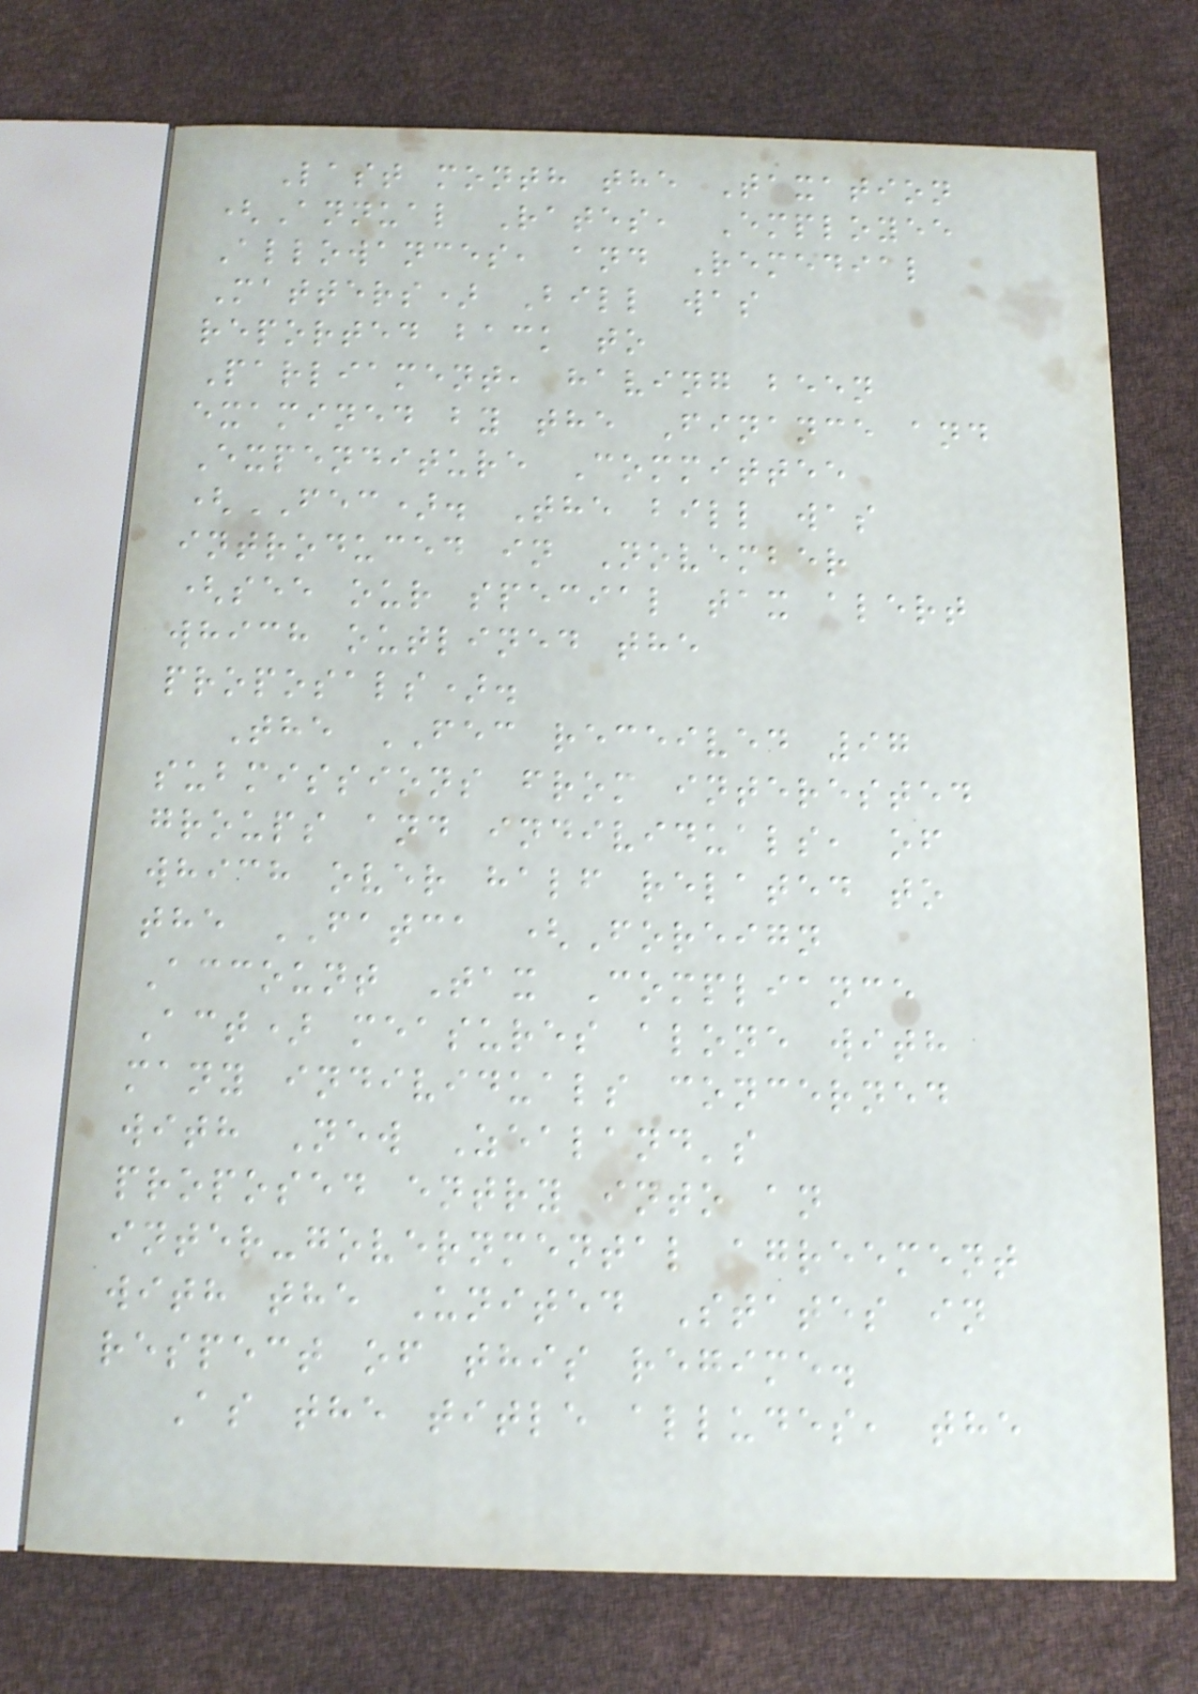Last month the Taxation
(Annual Rates, Employee
Allowances, and Remedial
Matters) Bill was
reported back to
Parliament, having been
examined by the Finance and
Expenditure Committee
(FEC). The bill was
introduced in November
(see our special tax alert
which outlined the
proposals).
The FEC received 97
submissions from interested
groups and individuals, of
which over half related to
the FATCA (Foreign
Account Tax Compliance
Act) measures alone with
many individuals concerned
with New Zealand's
proposed entry into an
inter-governmental agreement
with the United States in
respect of this regime.
As the title alludes, the
